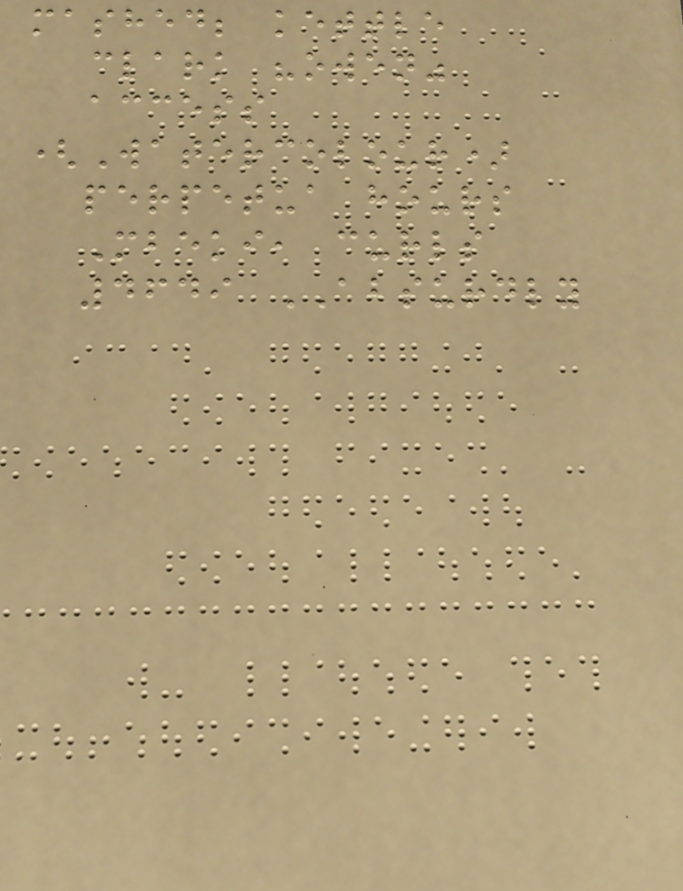mashed; kettle
clark "owen"
access
(Watercolour)
perpetua hours
Mbeki, curls
4649 ABSURDLY
